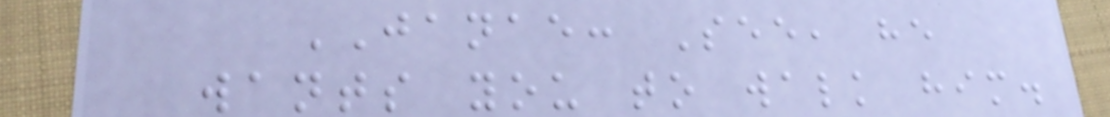JANAE: See, he
wants you to walk him.
